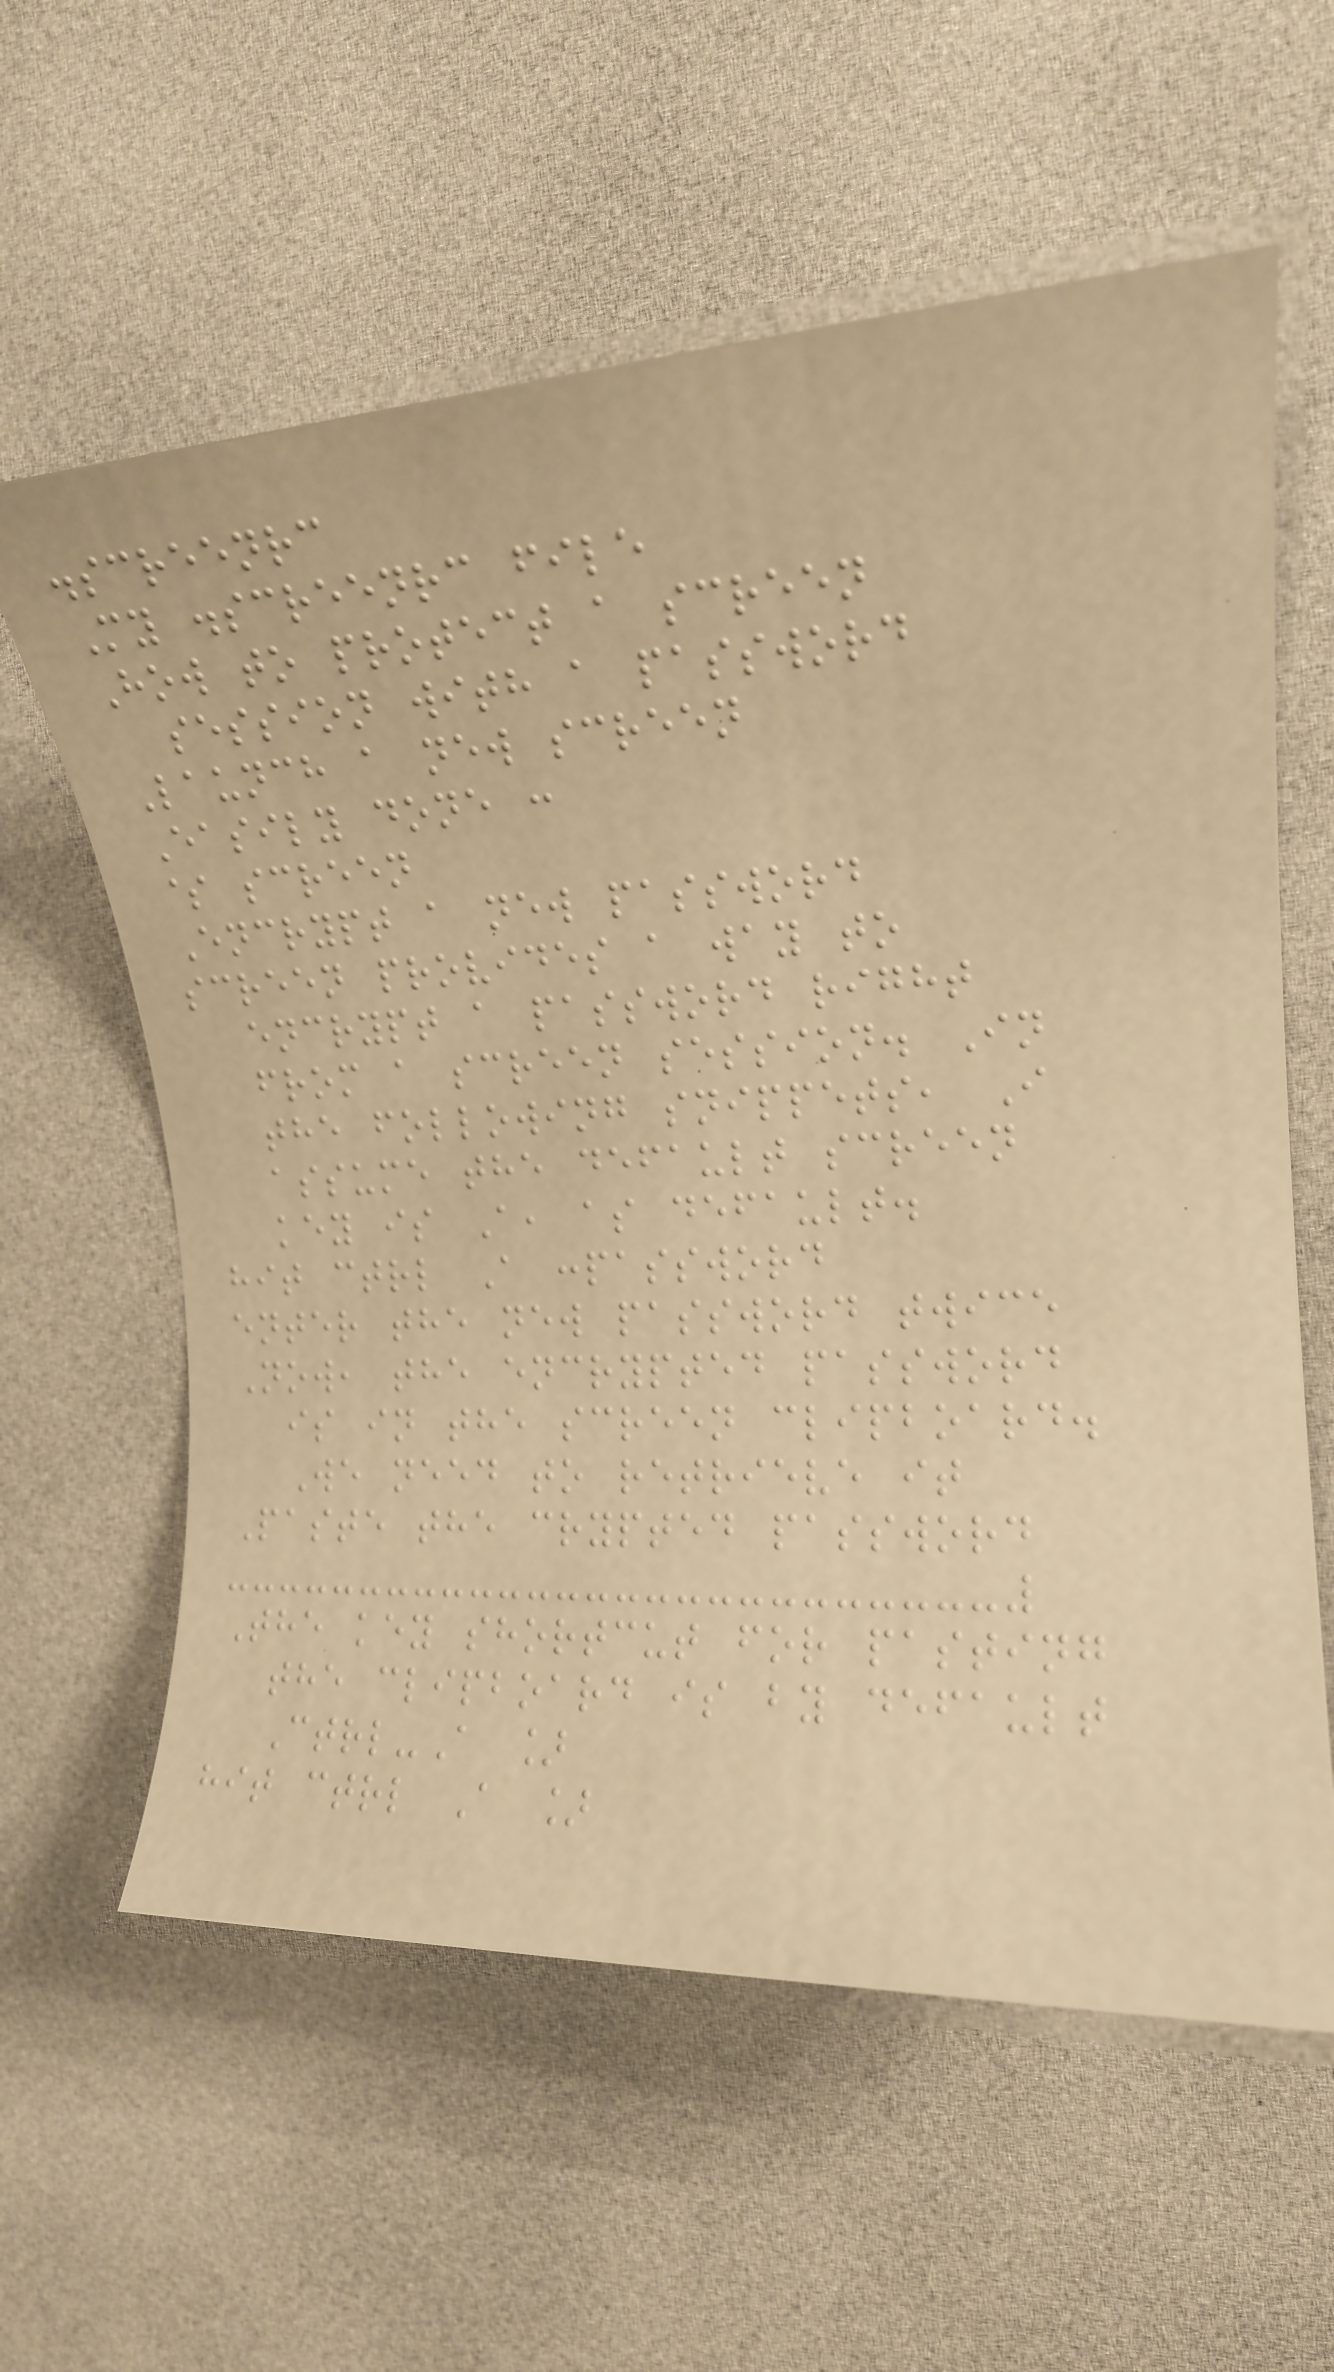.screenrc
My .screenrc file
How to protect a screen
session with a password
Launch a new screen
Easily done :
$ screen
Encrypt a new password
screen provides a way to
encrypt a password right
from a screen session. In
the following snippets, I
assume the default screen
key is A, as default.
hit ctrl A :password
enter the new password twice
Now, the encrypted password
is in the screen clipboard.
We need to retrieve it
Paste the crypted password
The key shortcut for pasting
the clipboard is by default
Ctrl-A ]
hit ctrl A ]
